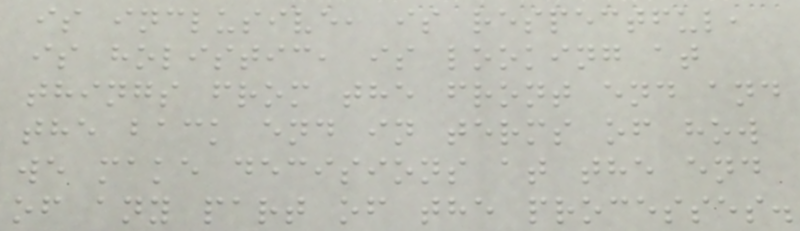is inclusive, is respectful,
is holistic, is looking at
things from the front end and
the back end in terms of how
we make decisions at the end
of any part of the processes.
